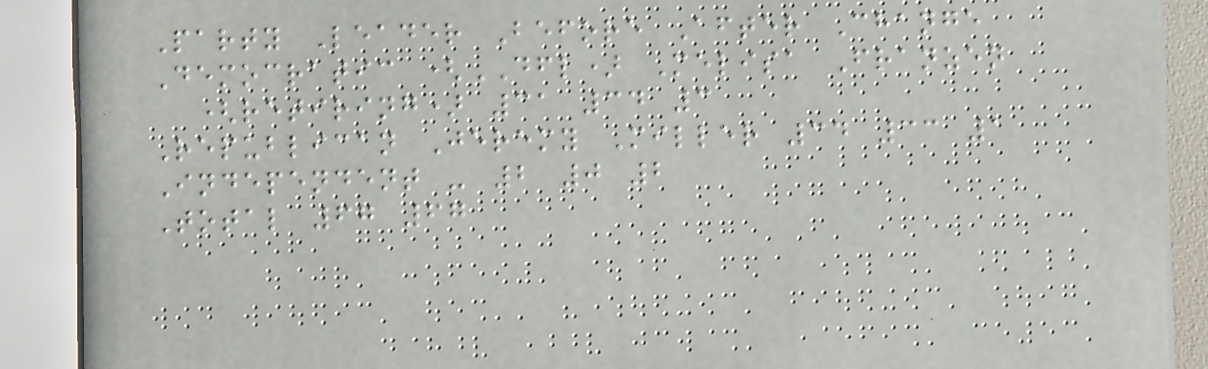Party Leader Before After Change
Democratic (DFL) Melisa Franzen
(retiring) 31 34 3
Republican Jeremy Miller 34 33 1
Independent - 2 0 2
Total 67 67
